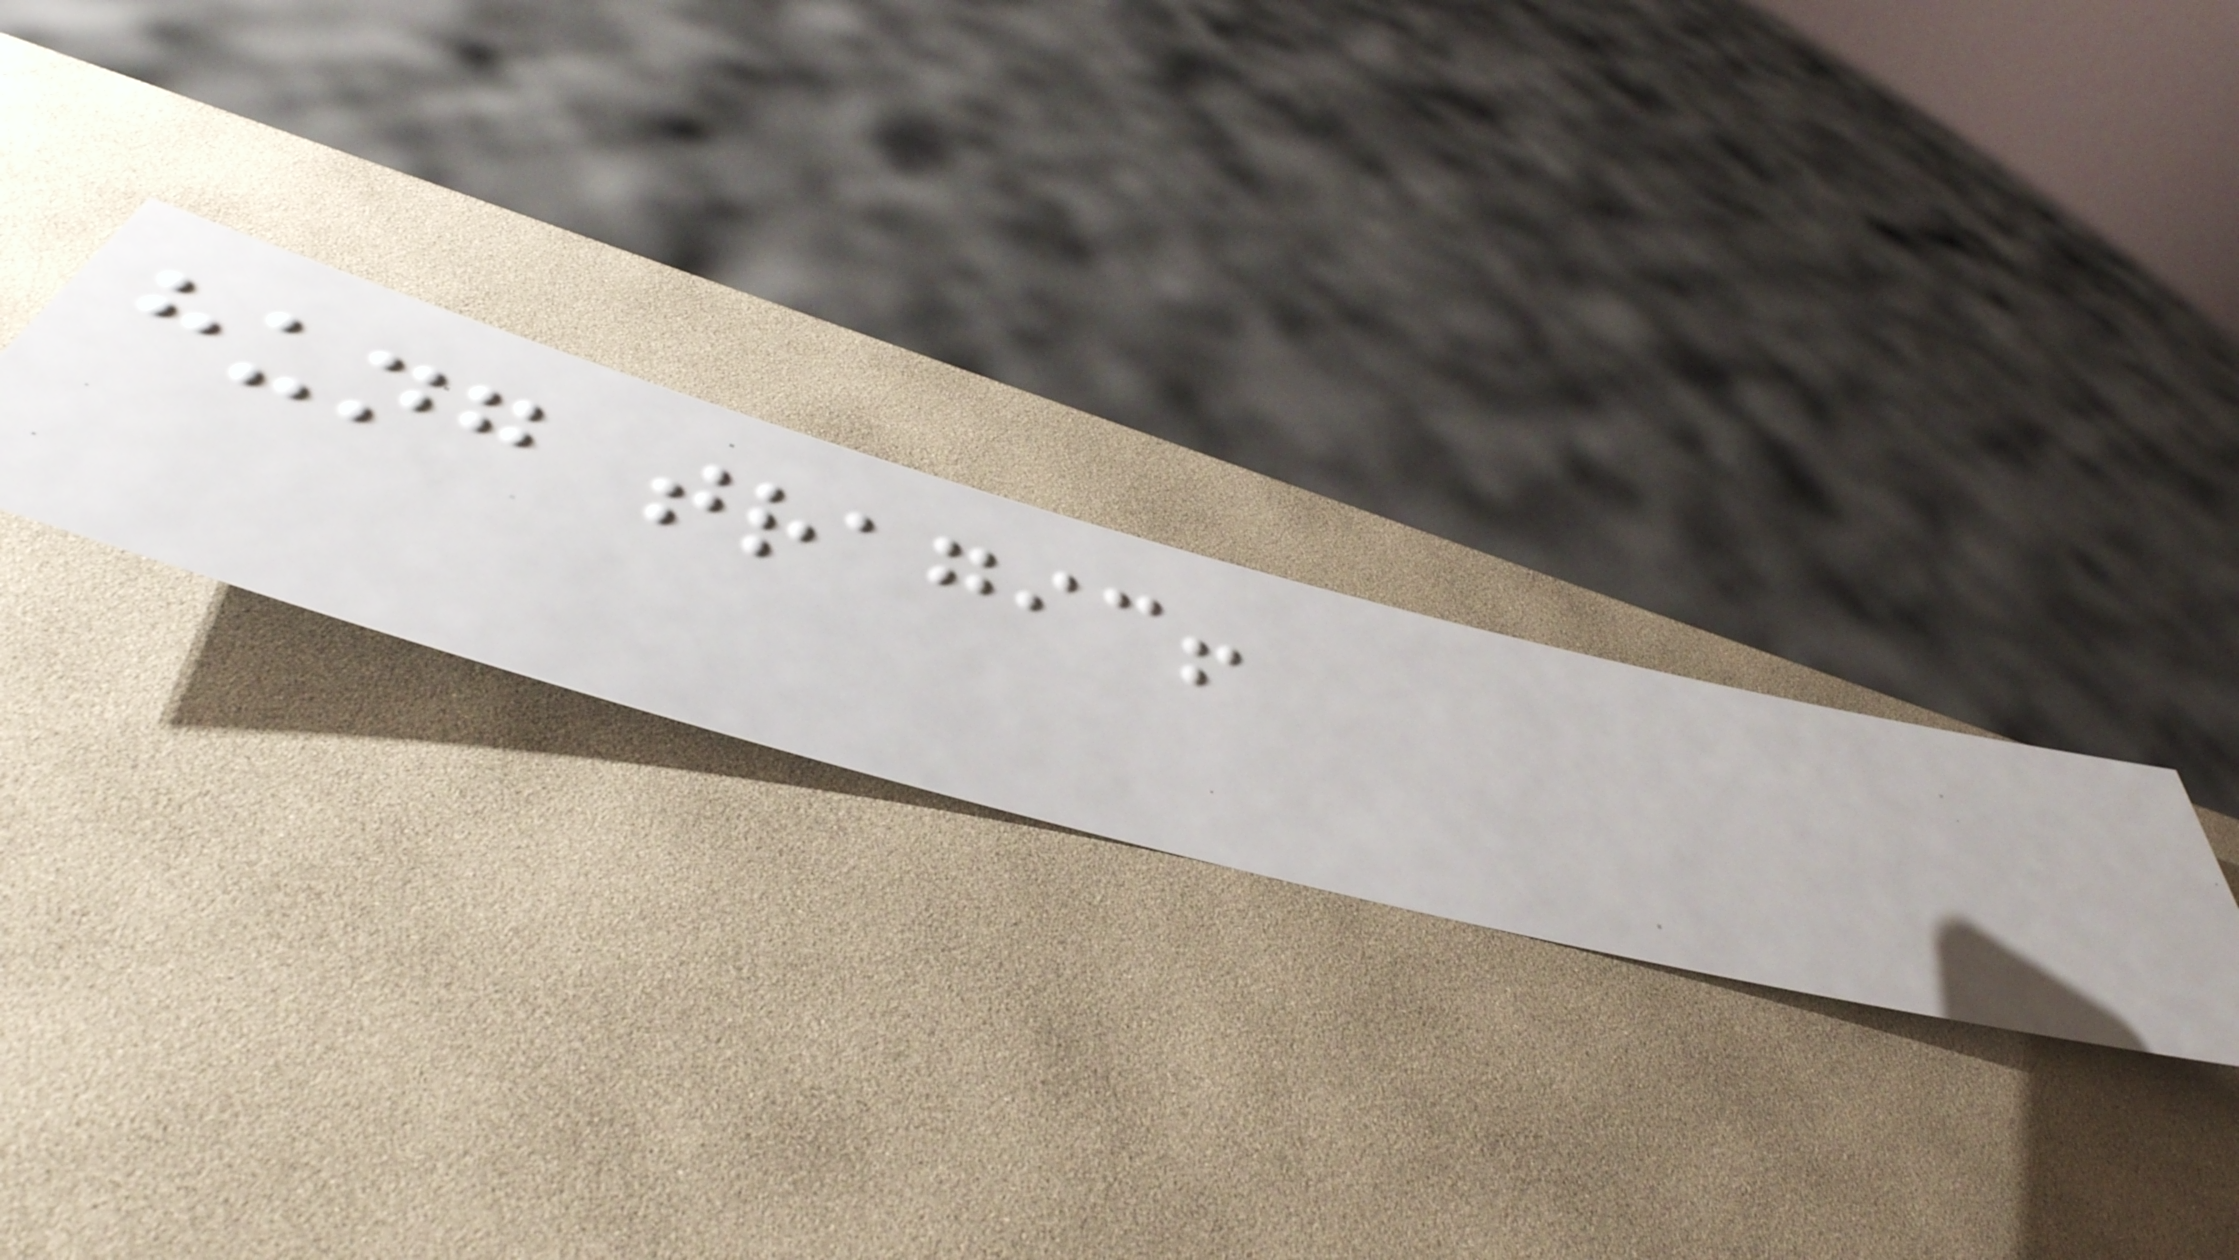hung tragic!
